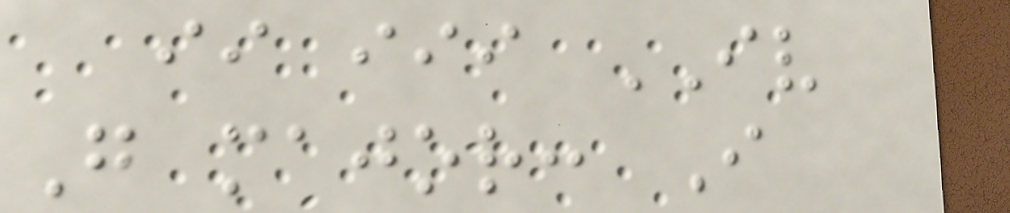ii iii IV
G major: I
